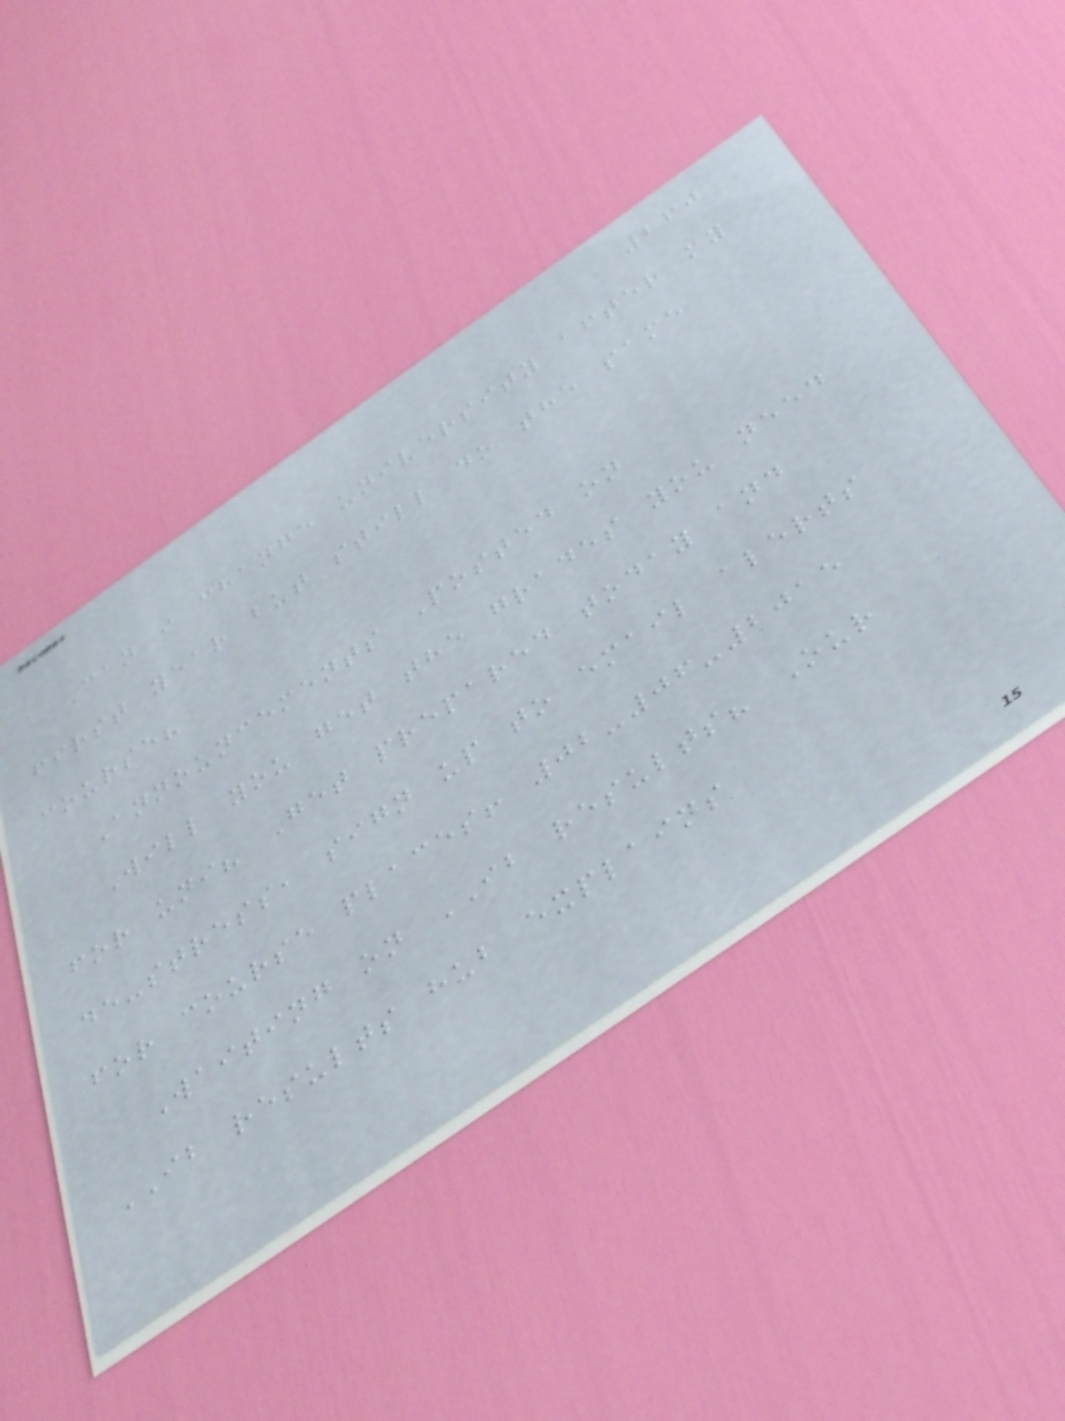260
Can i change university after my
first year but still do the same
course?
Announcements Posted on
Will you get the grades you need
for uni? Get prepared today and
de-stress, sign up to email alerts
for course places! 02-06-2015
Waiting on IB results? Our
IB results hub explains
